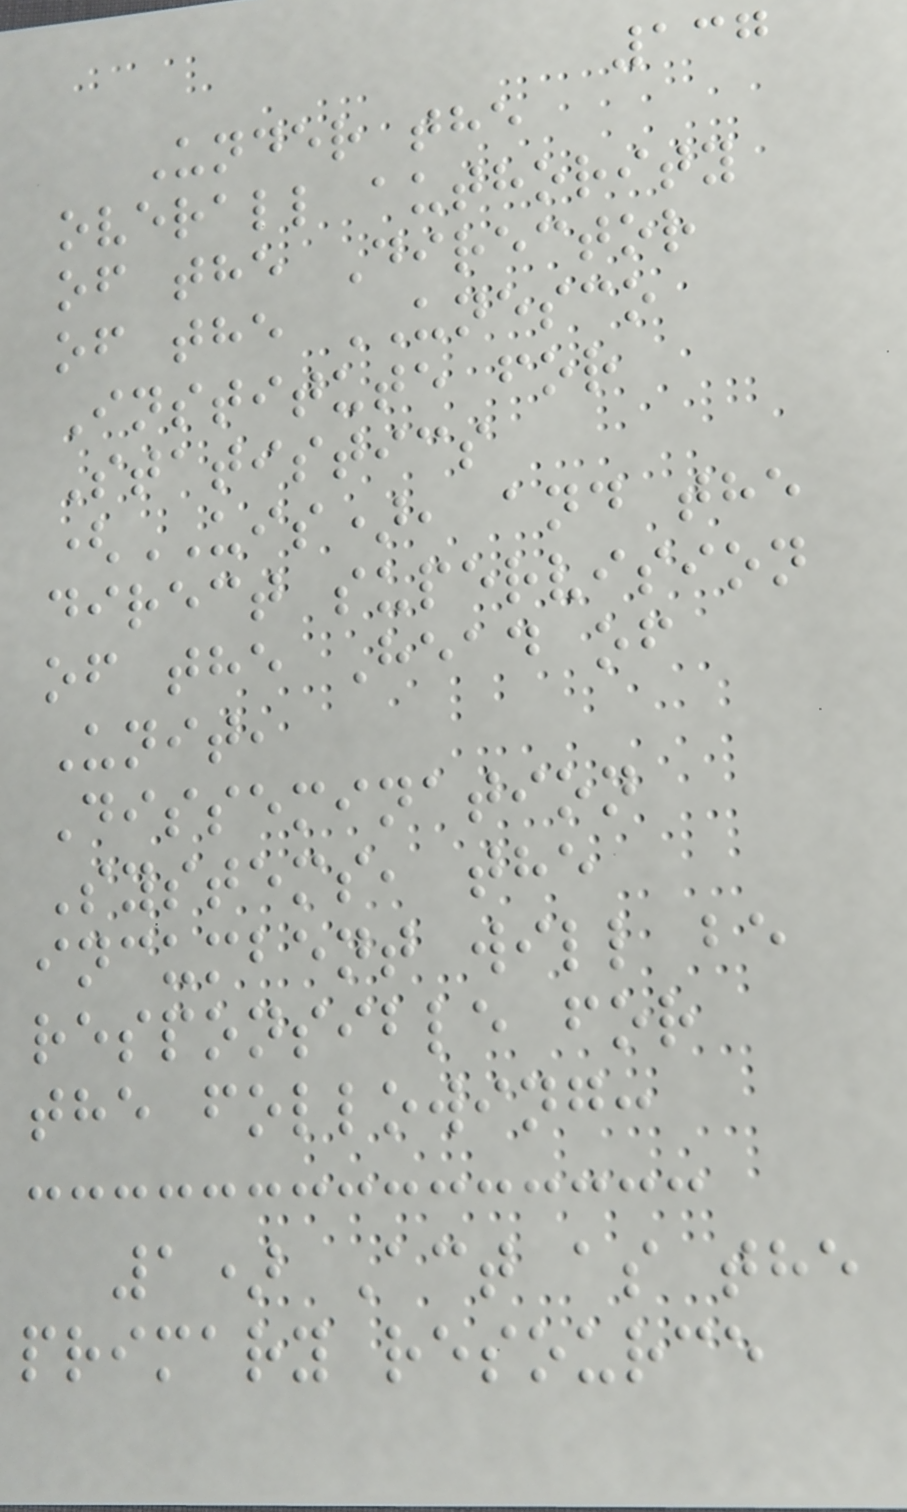137
Under the
overall authority
of the Director
of the UNESCO
Institute for
Statistics
(UIS), and the
direct supervision
of the Head of
Unit,
Dissemination
Systems, the
incumbent will be
responsible for
the following:
1) Act as the
primary resource
